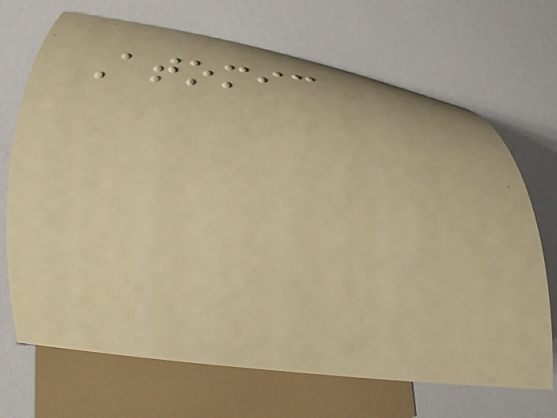Atomic
